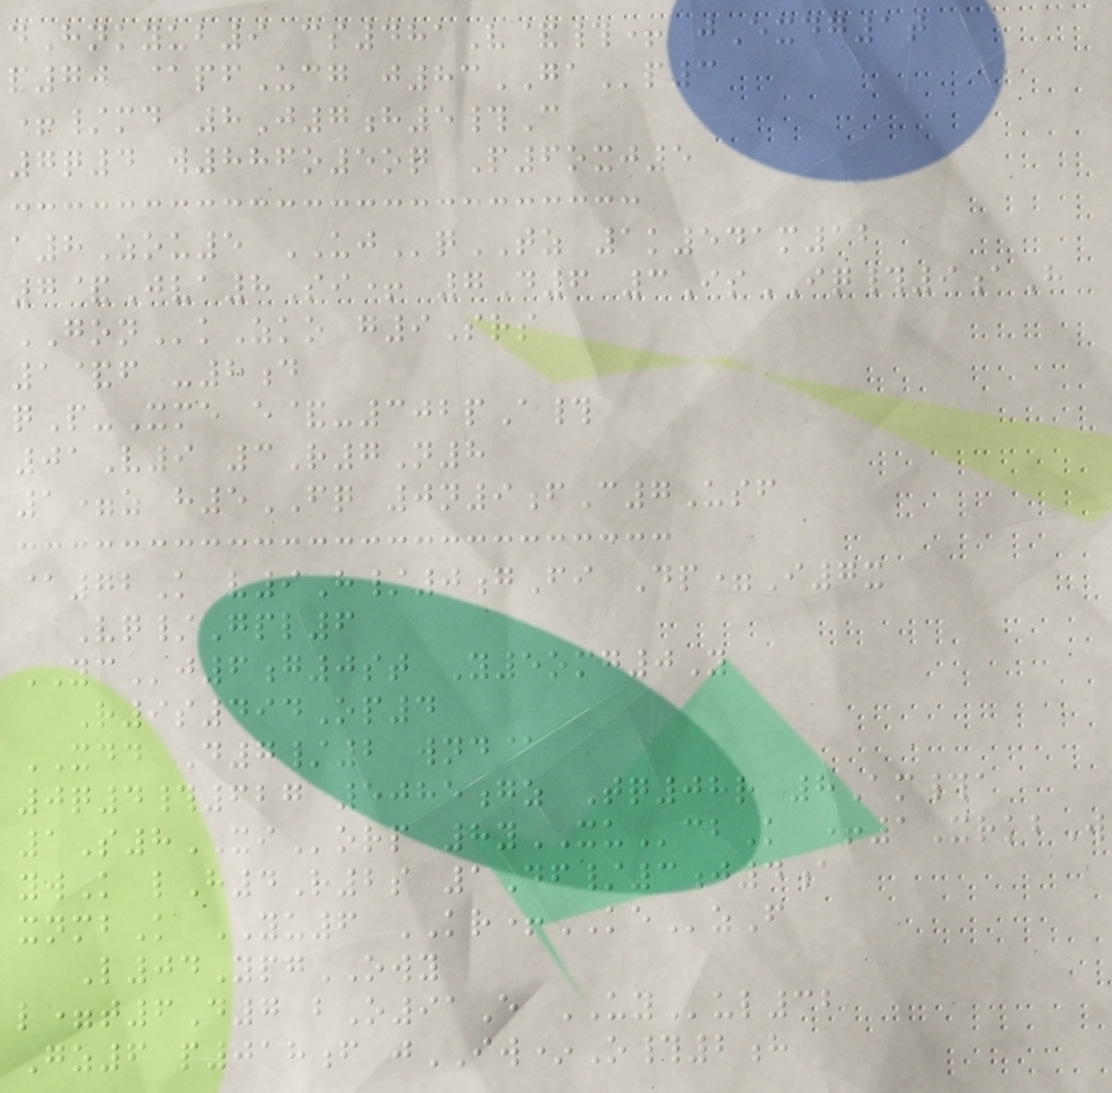dHnkyub9 cs481V&#+ jExdg1t
p70 @pfUcg j83GAp3
+/md 8J7h5#C
7q4 w886o5oq P6oxj5
a8Zou5 UJqTZ 1k541m12
7&Jva8Si+ 7D6 3IsIQ#9aH
GONkZko g9Srs
1&f -8d
qP-Xme e&-302pA#
01V9 3R7N8
1=z h5FQ 0n9fC7Usf
@72K v9H/0gFi Dp=I7x
Vq/Gpl6
YCj6g0st Y5omg0Y
R9s494Op4
XDD D7/2 wnd@
0q4#627 5085gz Tq08r 8Am#a
1S8XIorp 8yXUcbK +1XrkbW
ywK lH4R2s 1Df/3j4a
xnmbK YU6 KR+KEzF
L04YpgOWY
l=t6D7 bO91E UYul32
Gz6 p018f jIW*O#2h
